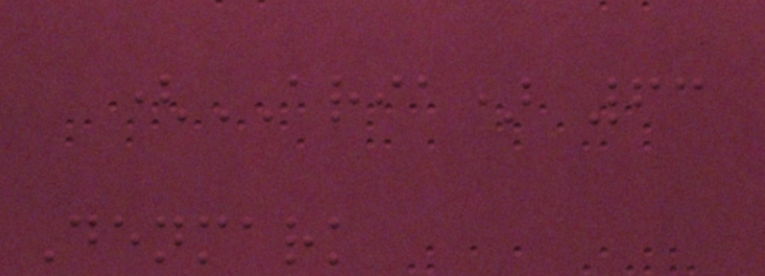(ARIA) 63
Denmark
